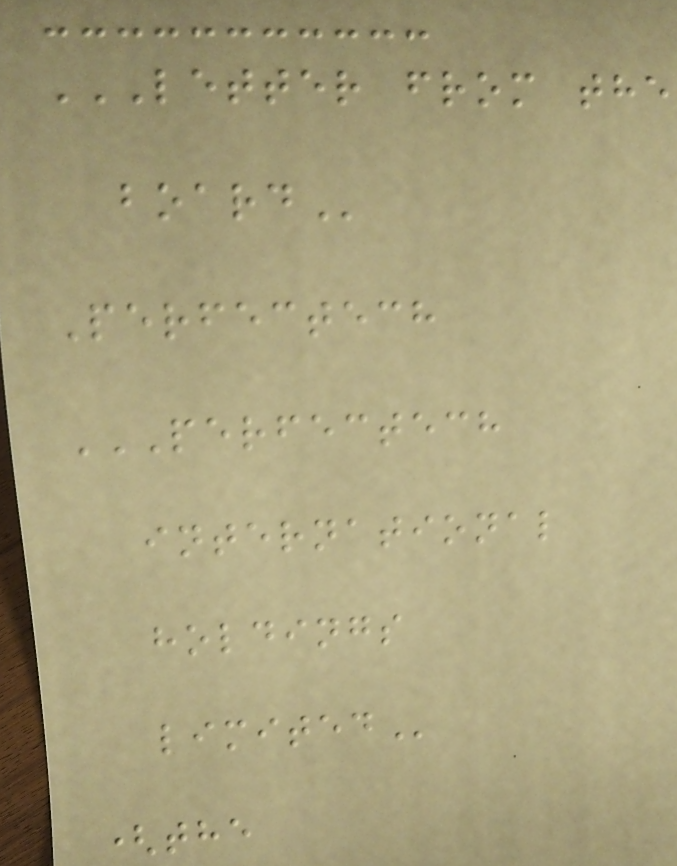LETTER FROM THE
BOARD
Perfectech
PERFECTECH
INTERNATIONAL
HOLDINGS
LIMITED
(the
